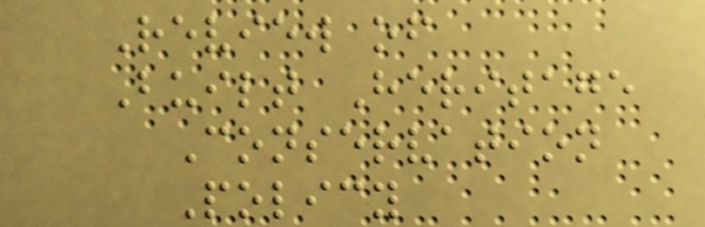Review of
Built Heritage
Conservation
Policy
